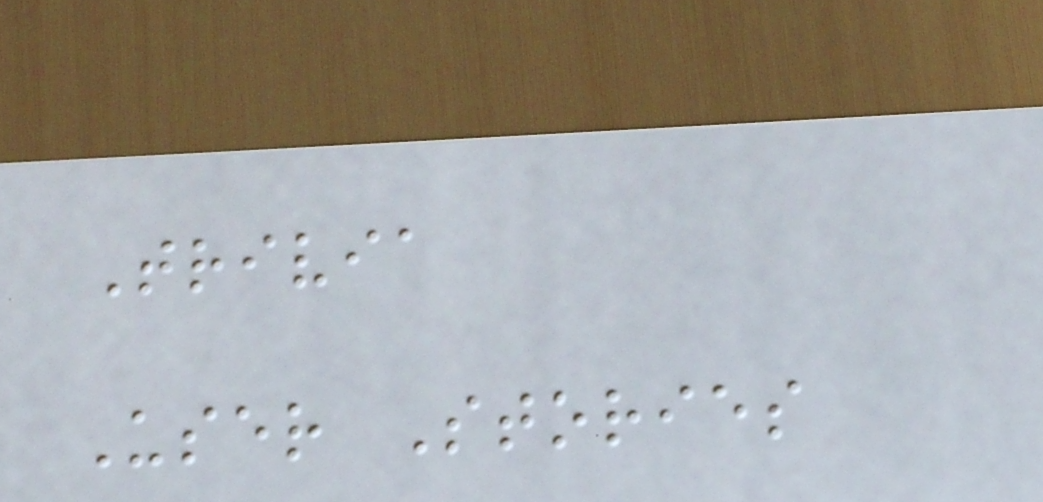Trivia
User Stories
